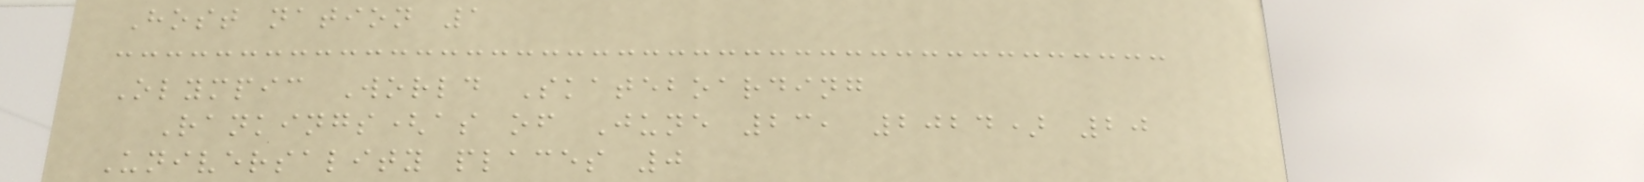Host nation 1
Olympic World Skateboarding
Rankings(as of June 23, 2024) 20
Universality places 0
